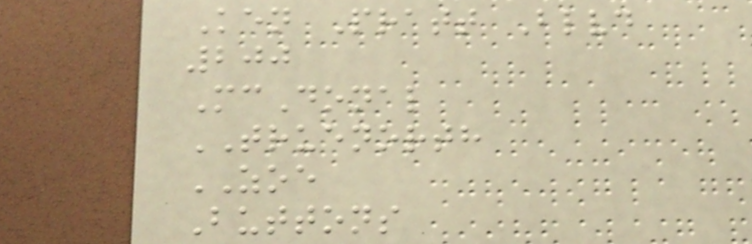Ken Pratt Blvd
200
McDonal
TRUENORTH
ZOE
Buttons
